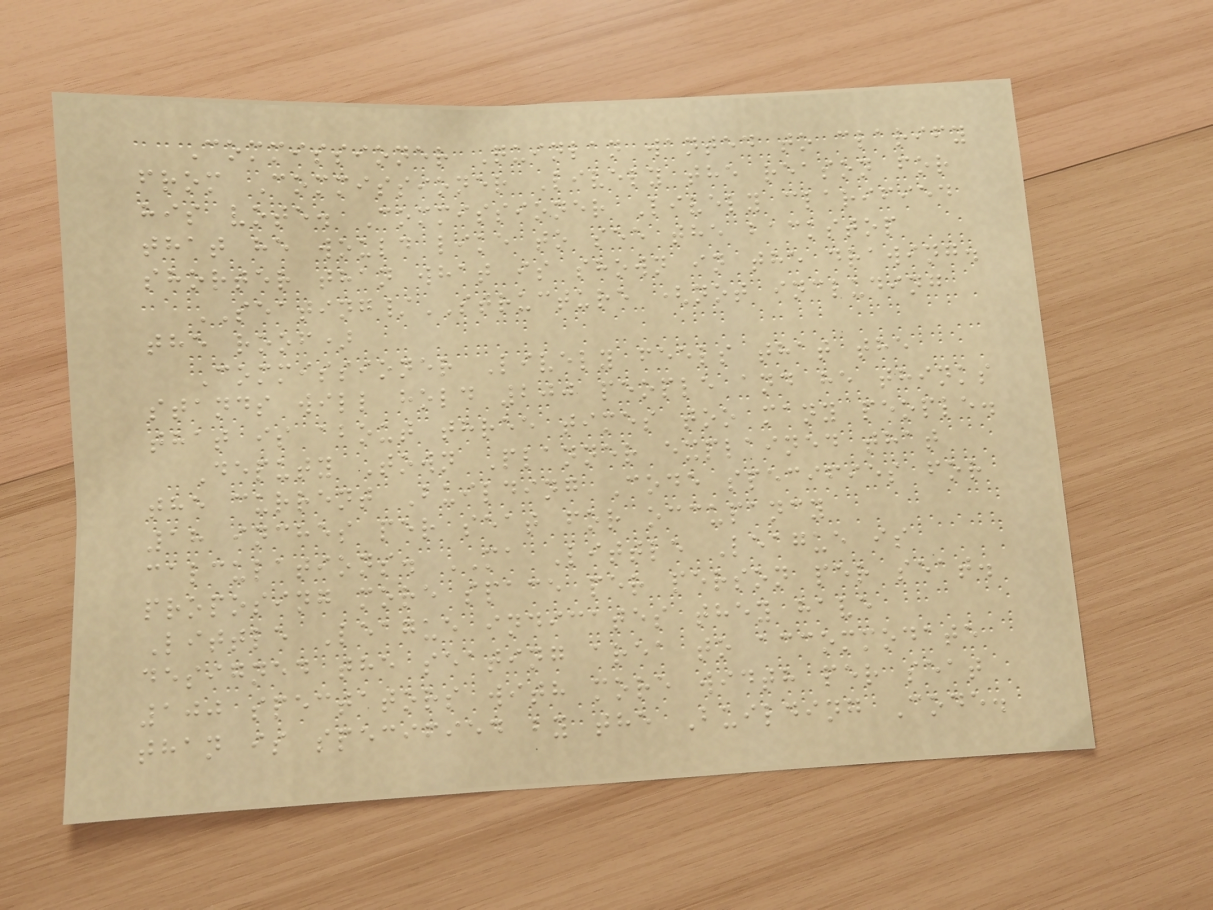Commissioner Quinlan wanted to clarify
from Commissioner Lively the reason for
his vote. Commissioner Lively clarified
that he would like to see the backstop
shorter than what is shown in the drawing.
SEATING/STRUCTURE (not including
the roof)
Commissioner Lively feels that the
stands will hold 200 people and he thinks
that is about three times too many people.
Deputy Town Planner explained that
the current Building Code specifies for
18 inches per seat for occupancy
calculations. MA Little League is
proposing more space per person per seat.
Little League indicates they have
designed the seating area to accommodate
100 spectators with more width per seat
than is specified by the Building Code.
